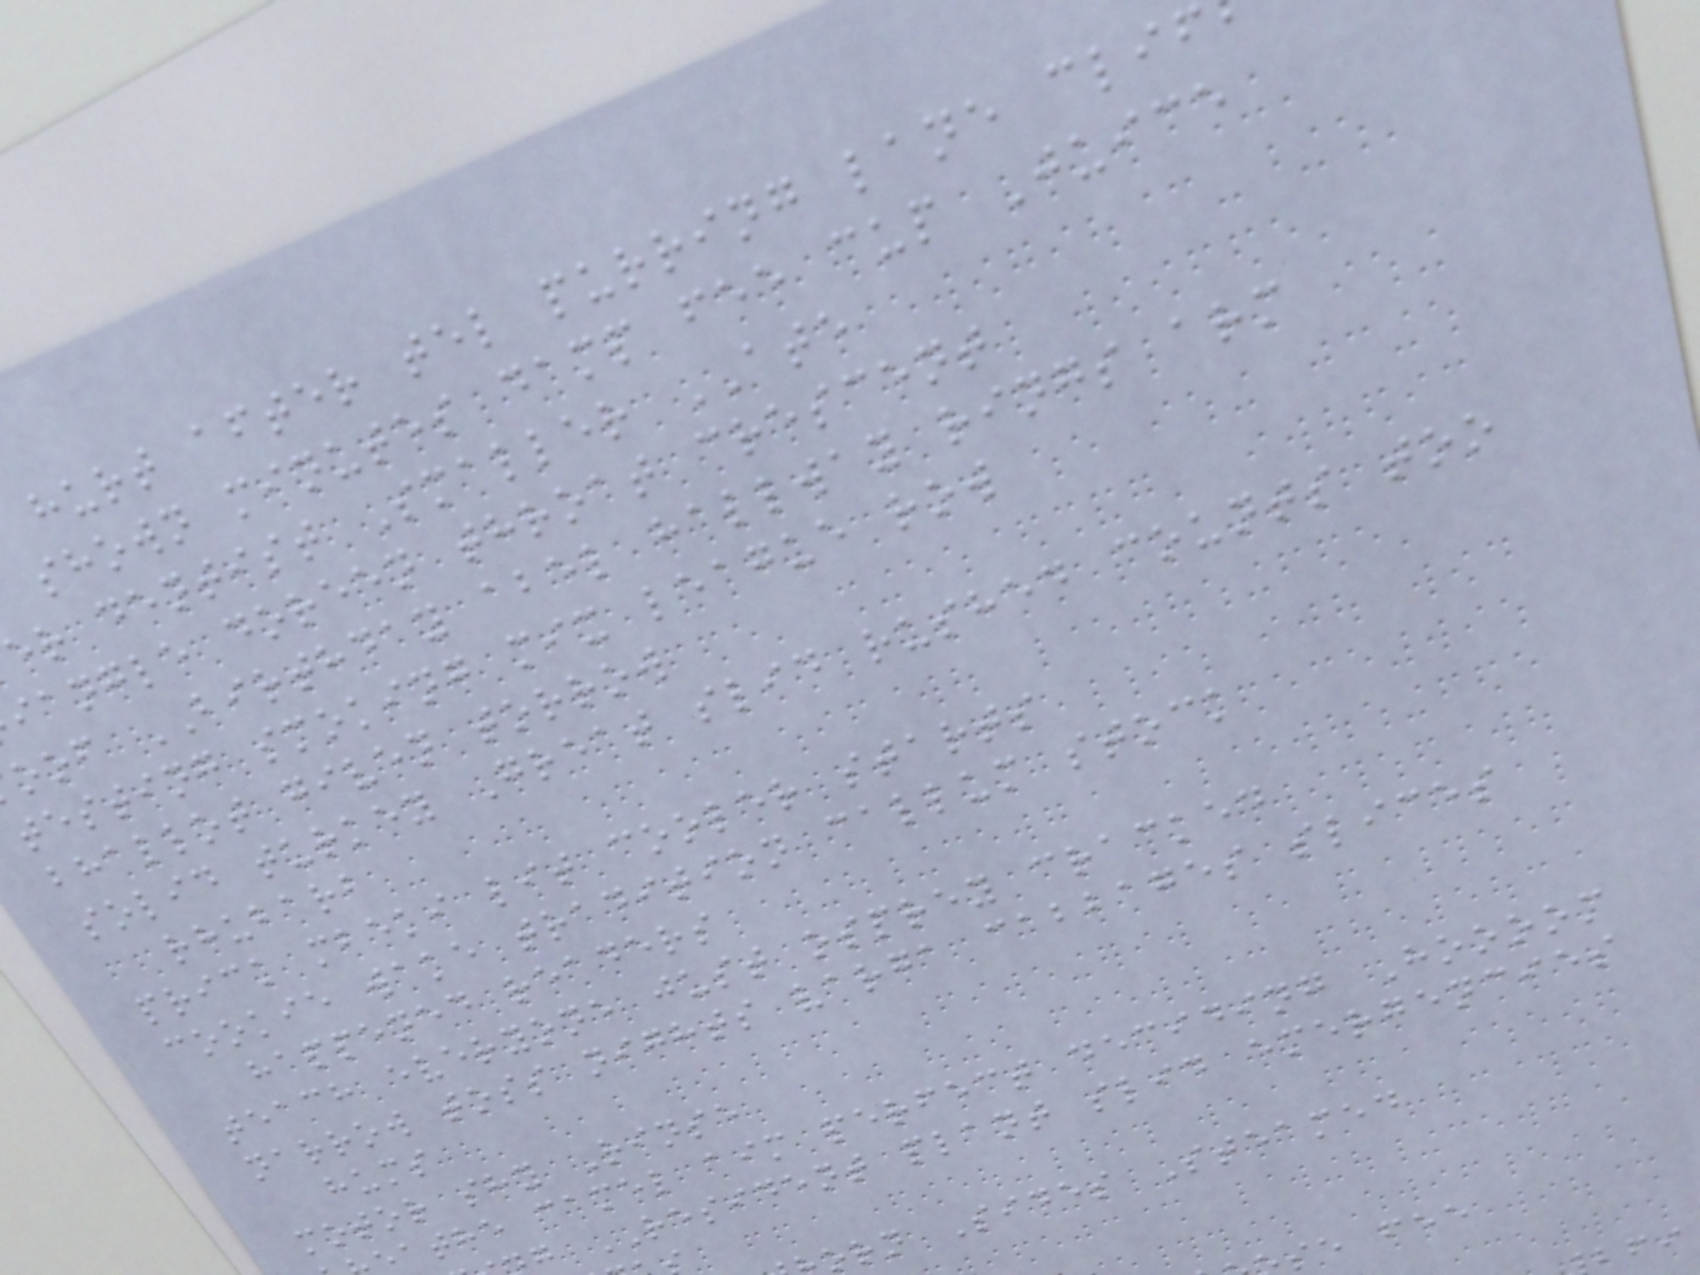hurt after tel purring lane clif
shown minutes damp fee cup Juice
er dentist Smaller ATE
iangle doreen throat crescent
oof BIRTHDAY abel hallway rings arm
testing smoking mix league row
bhallot given torrow
solid turkey Great slid rushed counts too
rhubarb
prick mbeki lit cooler starts
cookie wake tradition callum stock
happened readers
teach everyone just osprey cracked
narrow toss nights varga cabbages slices
hums
motor shy Rinse
athe camel aim perfect deciding Hoooom
g RESIDENT plant slid emergencies
orn Sides Steamed
